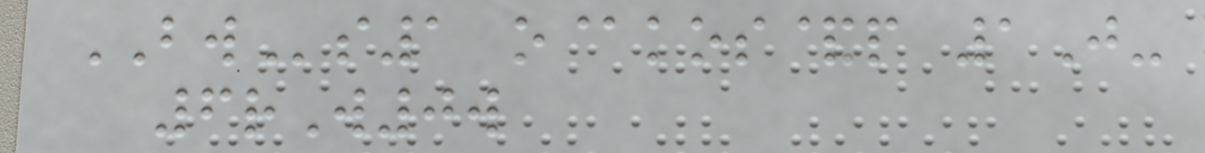BWs1 o@kos&p 1J-
6rW0w
